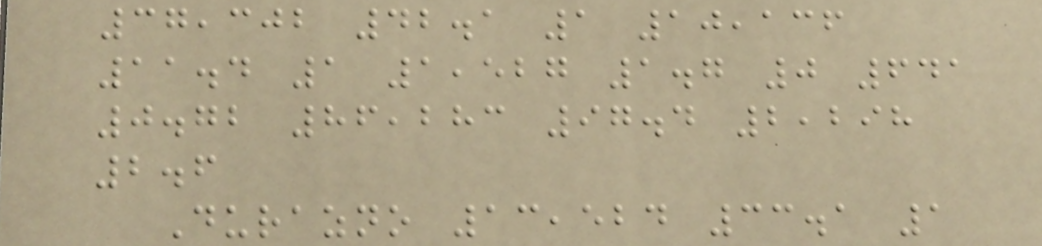37,302 42.1 1 10,136
11.4 1 1,527 1.7 0 641
0.72 86,283 97.4 2,298
2.6
Durazno 13,524 33.1 1
